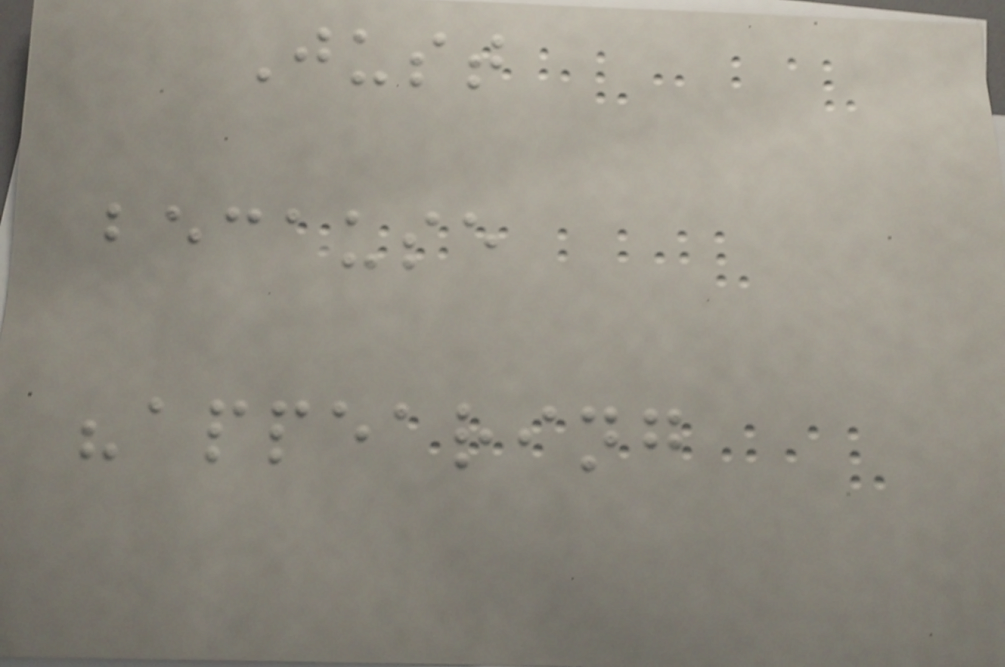Just
because
"appearing
